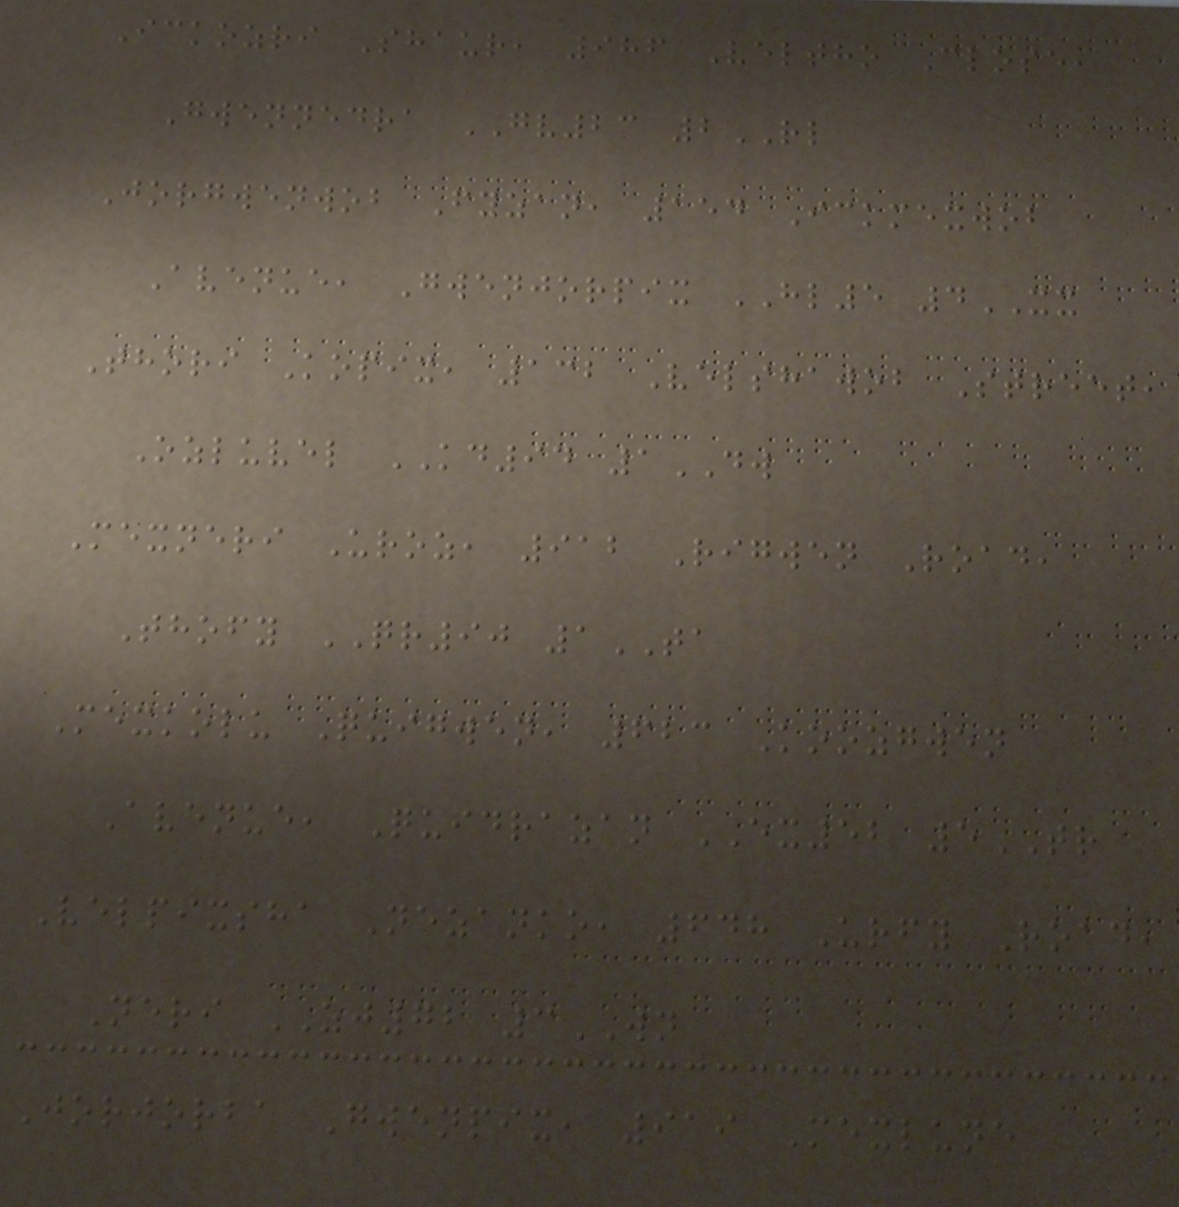Ickozri Shaur, 986 Veltho Close,
Gwennedra GV23 2RL
Jorgwenwob Fyzan, 154 Ickmexwob
Avenue, Gwenjorpix HL5 4XX
Thori Kopix, 132 Velshawob Street,
Ozluvel KD94 1DW
Mexneri Uroz, 912 Rigwen Road,
Thofy QR90 1TA
Mexkolu Quigwen, 623 Koozgwen
Avenue, Quidrazan EX52 5TR
Velpixsha Nezanko, 648 Urfy Road,
Neri ZJ72 3WN
Jorjorba Gwenpix, 919 Mexlune
